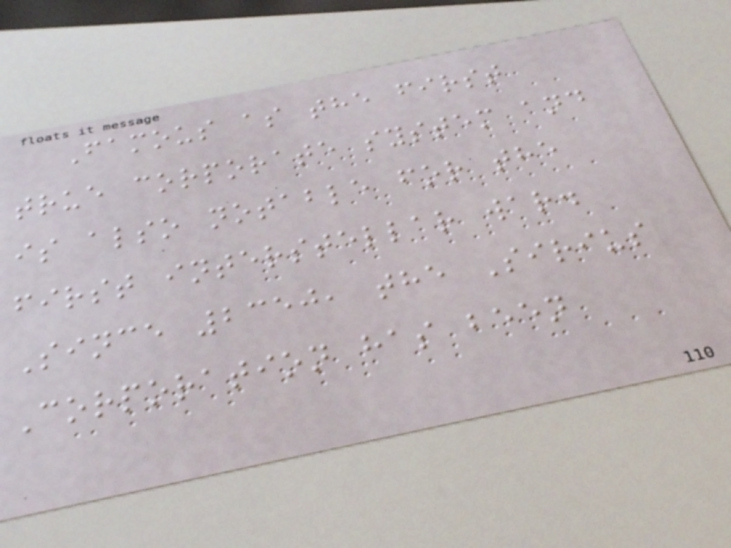Famous as the first
true corporate system and
is also notable for the
first interstellar war.
Since 2350, the Sirius
Corporation has been
